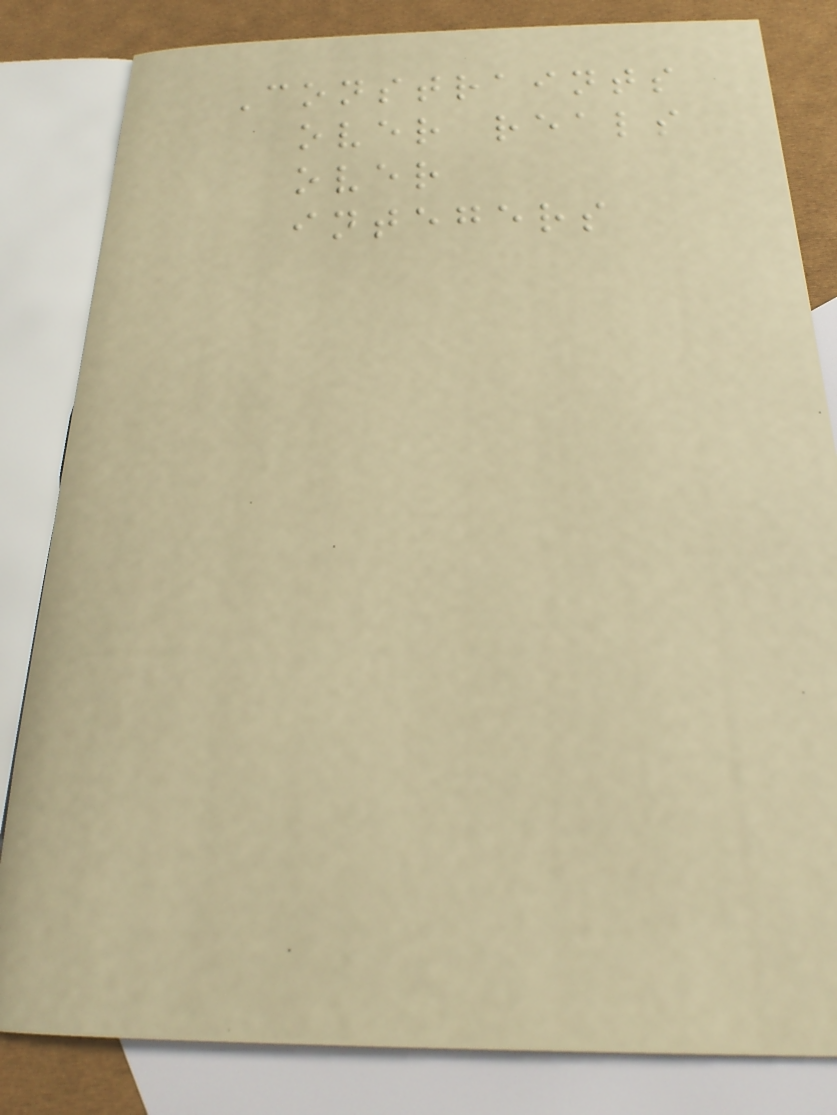Constraints
over reals
over
integers
